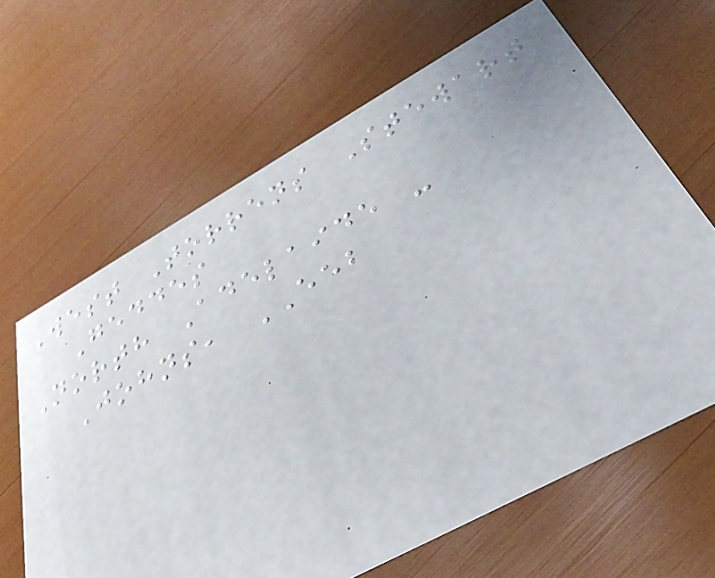West Torrens Stewart
Geddes
North Adelaide -
Johns, EEB
